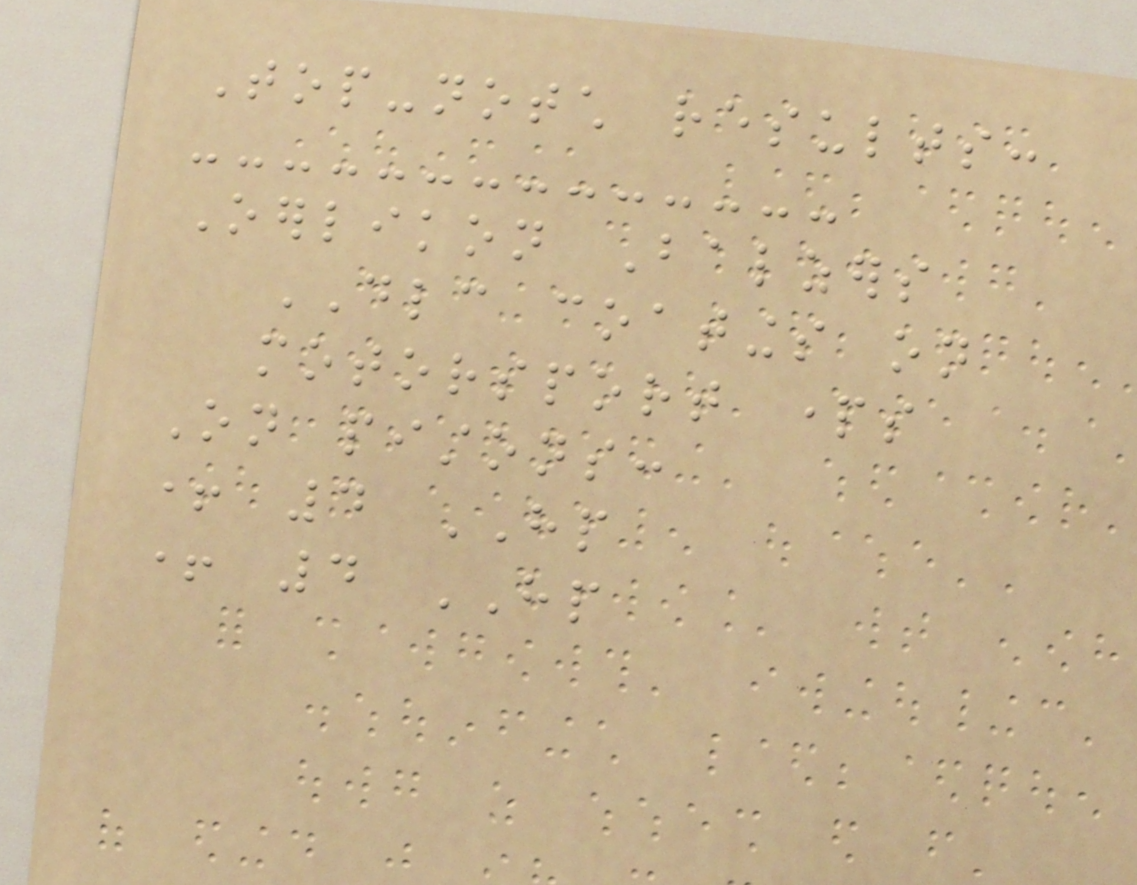Top-notch results:
Oerlikon Balzers
DLC coatings on
motorsport parts
On pistons:
+ 4 HP
+ 4 HP
